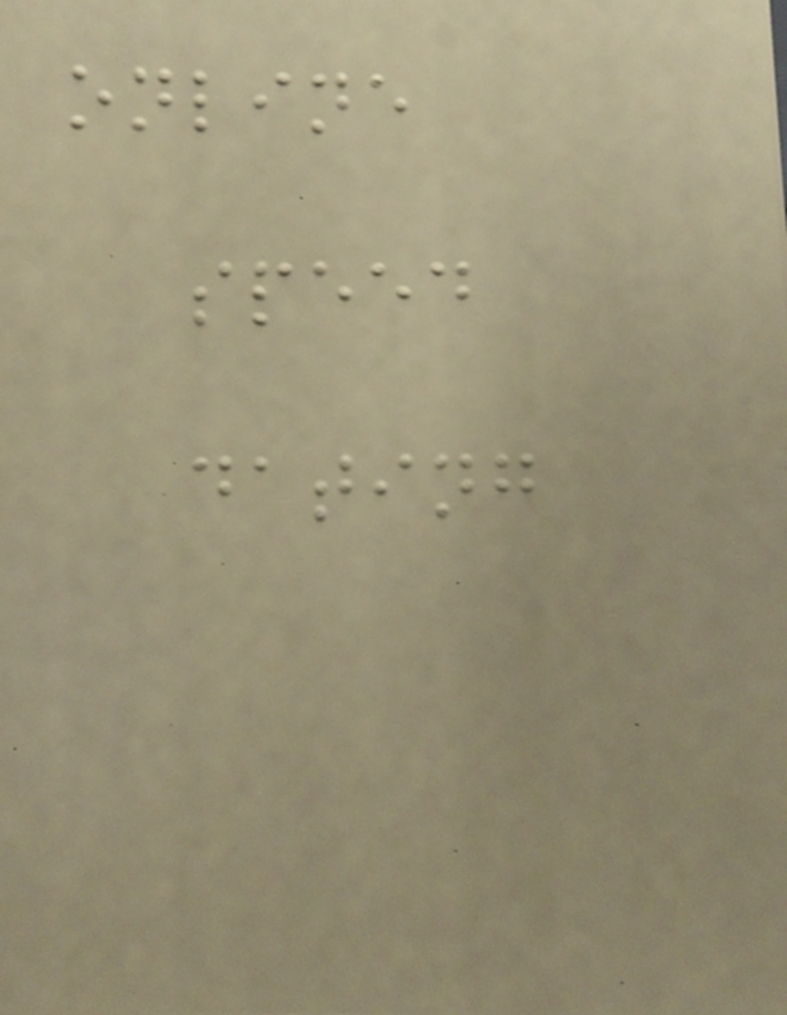online
speed
dating
